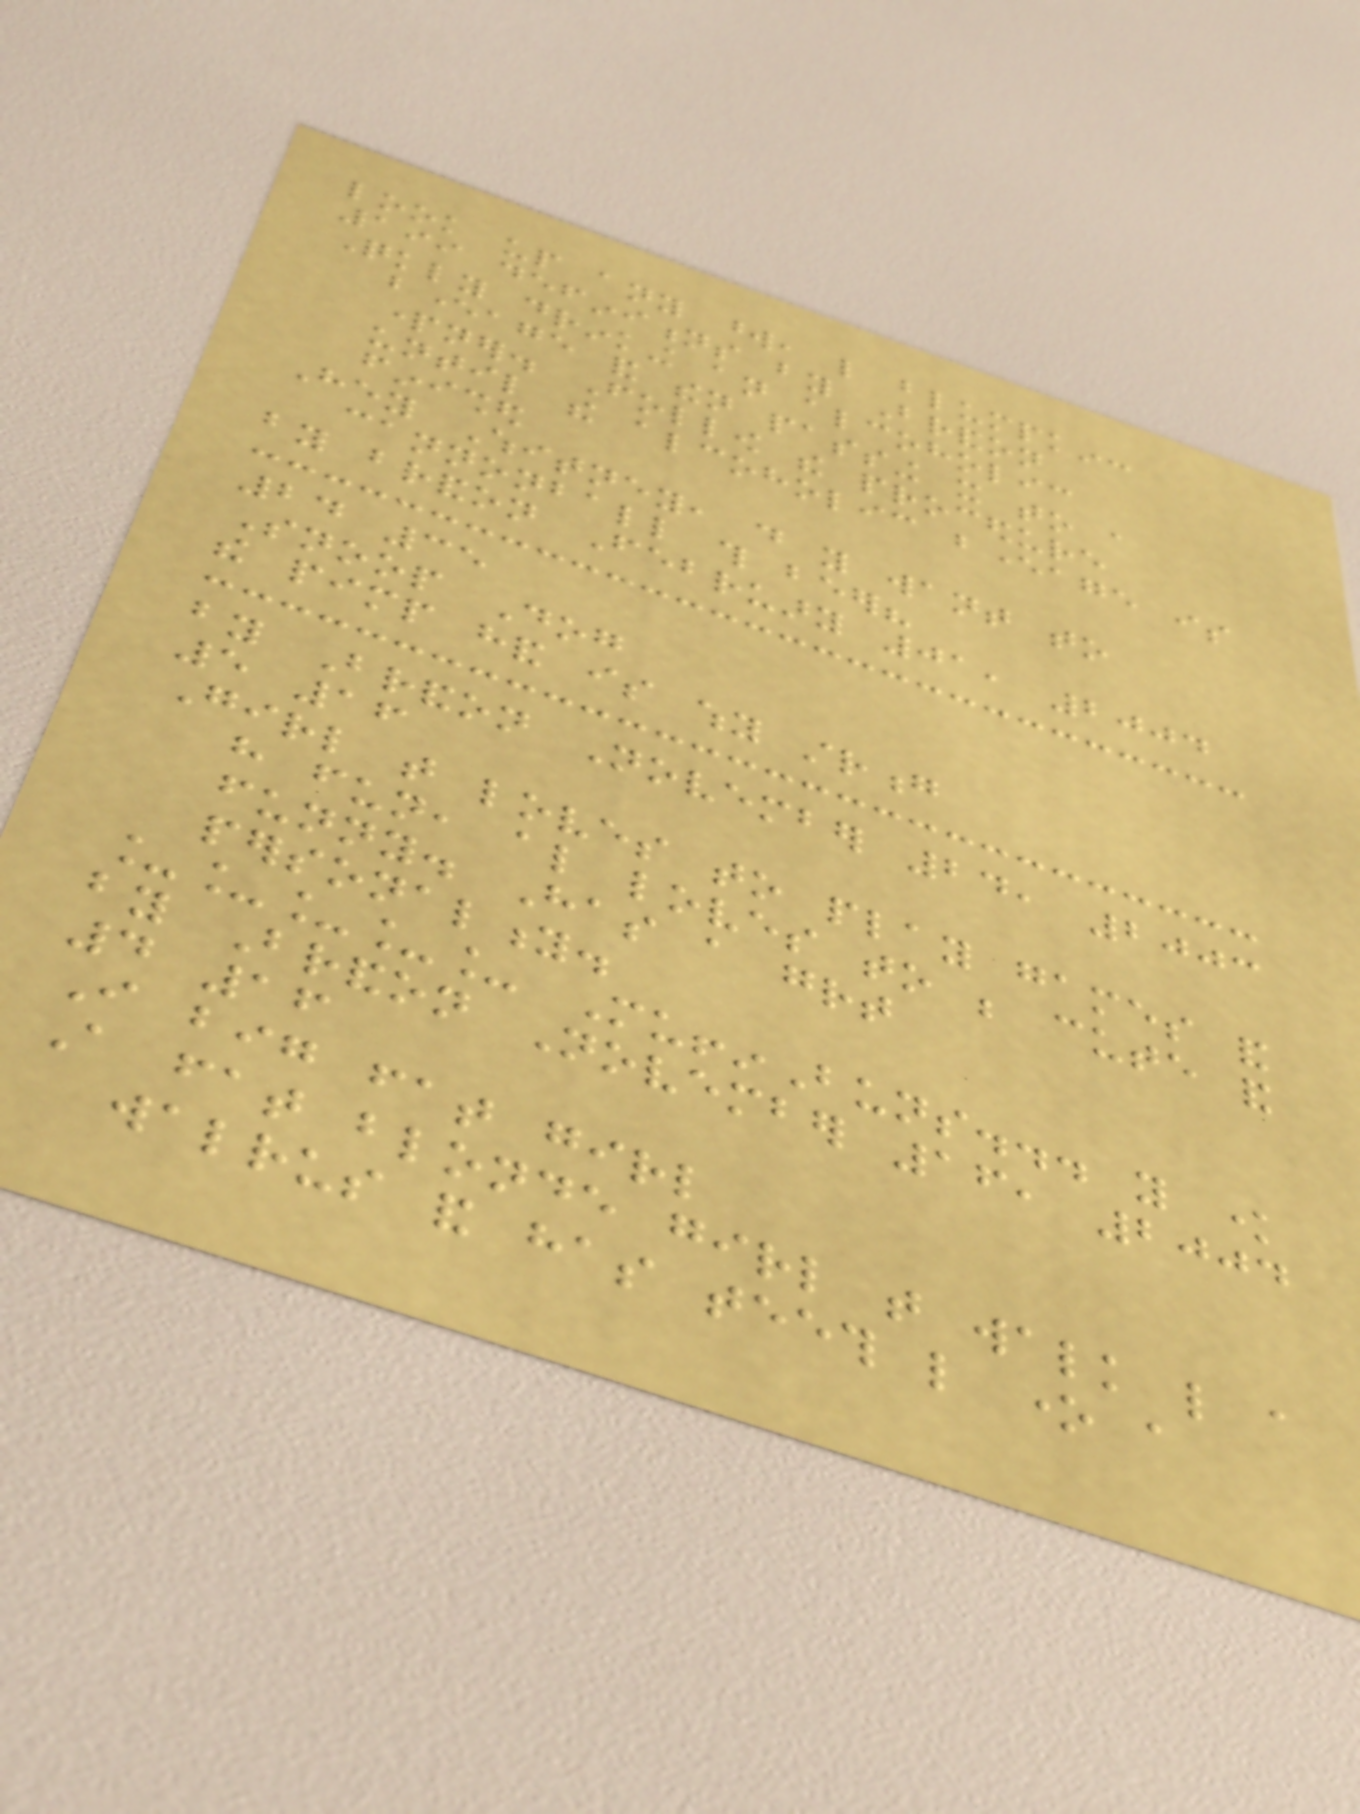look up any word, like blumpkin:
199 definitions by Brandon
Quickly drinking an alcoholic
beverage and then passing it to a
partner. Follow the procedure
until the alcoholic beverage is
finished
Hey Whitney, do you want to
cannonball this beer?
by brandon February 01, 2004
24 35
Snoop Dog
the pimp hand is why strong
by Brandon November 24, 2003
5 16
Girl that loves to play games and
have fun, also loves to be cute and
funny. Has a great
personality.
_____ MuffinBuns... you know
by Brandon November 16, 2004
4 16
I big fat girl
A fat blonde girl that walk like a
walrus and has teeth like one a
